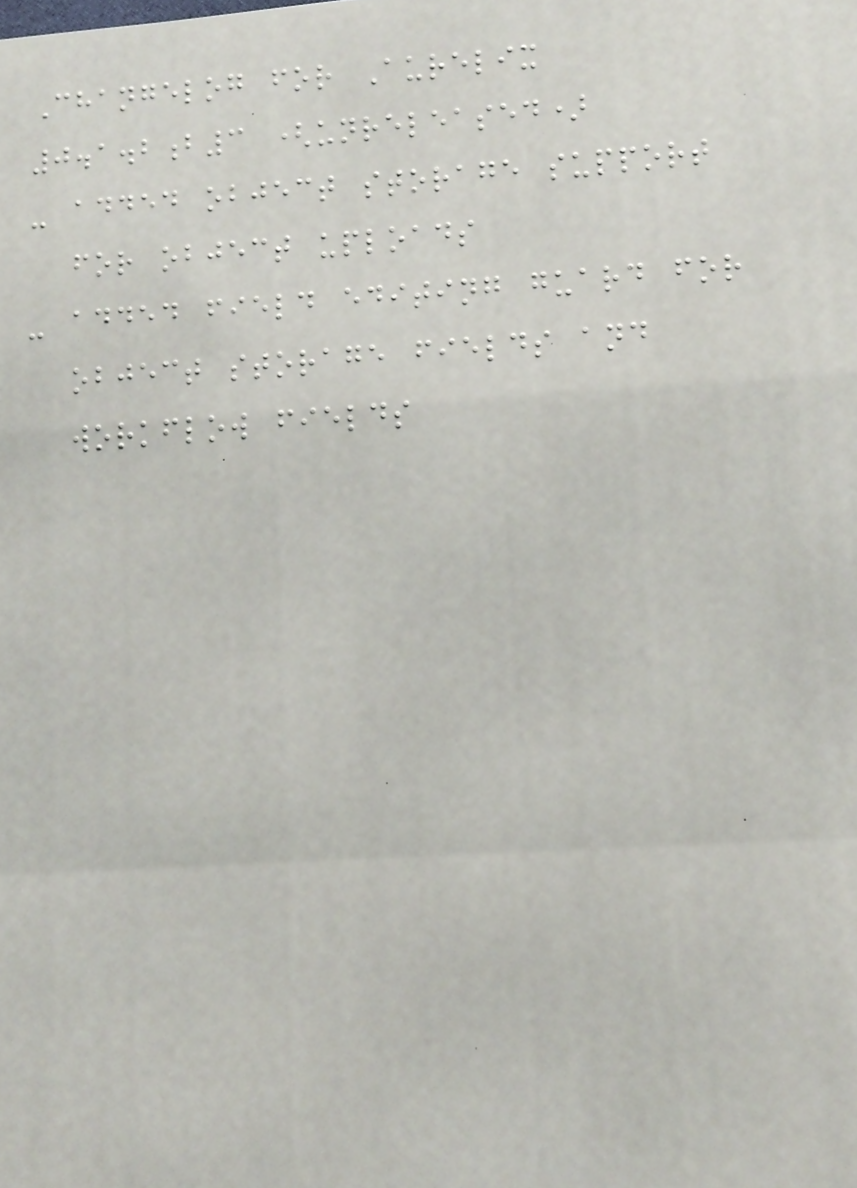Changelog for Aurelix
0.1.2b3 (unreleased)
- added object storage support
for object uploads
- added field editing guard for
object storage fields and
workflow fields
